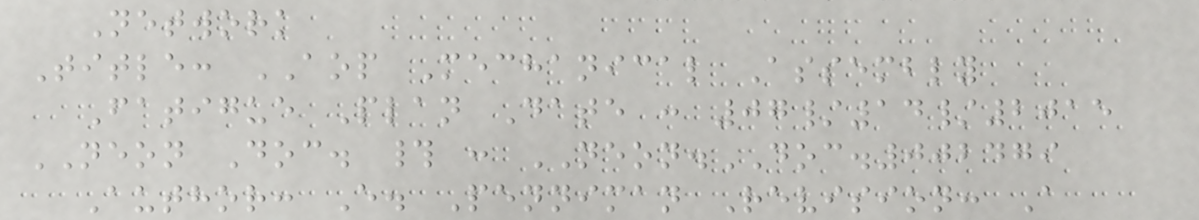Network
Title: AOP Mechanical Assembly
Fatigue Plan Date : 07/14/2015
NEON Doc. # : NEON.DOC.002479
Author: E. Penniman Revision: A
